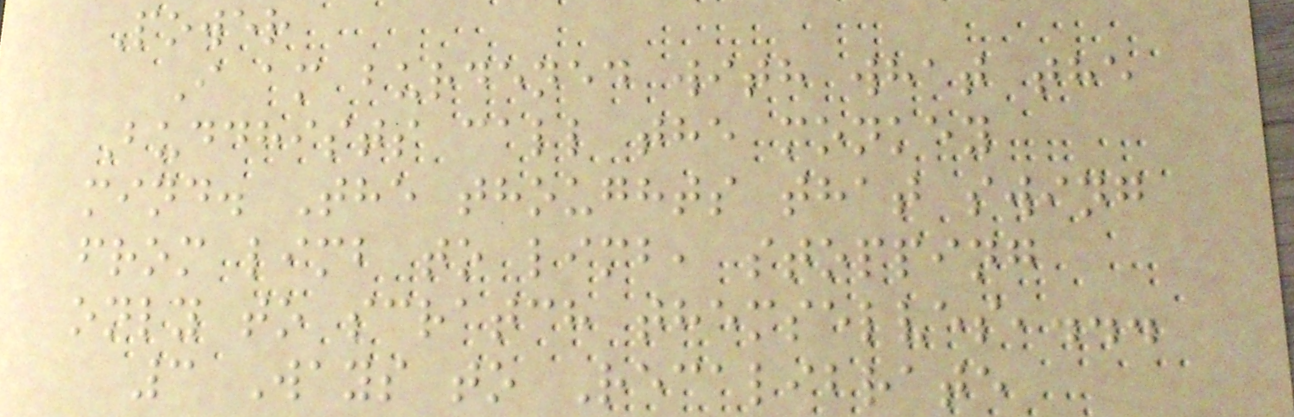Power
I am burdened with what the
Buddhists call the monkey
mind. The thoughts that swing
from limb to limb, stopping
only to scratch themselves,...
3 Ways to Recalibrate
